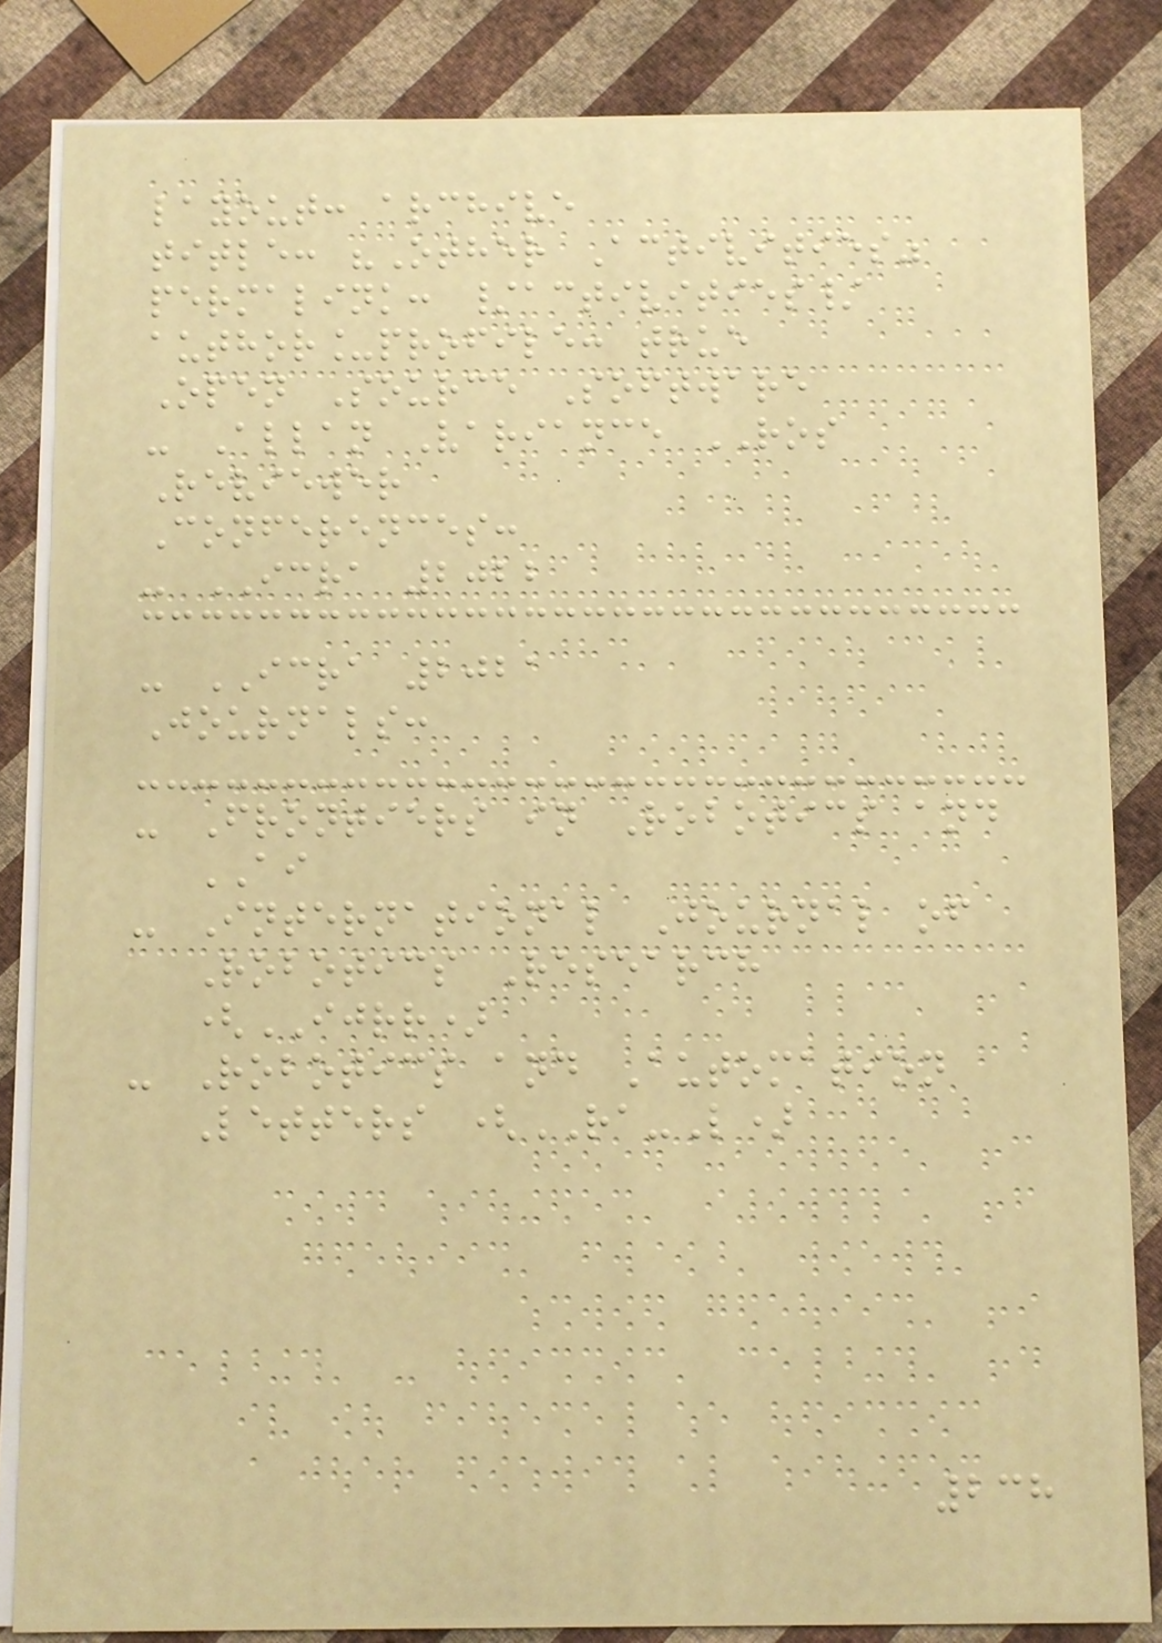layout: archive
title: "Other Activities"
permalink: /activities/
author_profile: true
Open Source Software
- Allan Variance ROS
Reviewer
Conferences:
- ICRA 2022
- ICRA 2021
Journals:
- Frontiers in Robotics and
AI
- International Journal of
Robotics Research
(IJRR)
- Robotics and Automation
Letters (RA-L)
238
